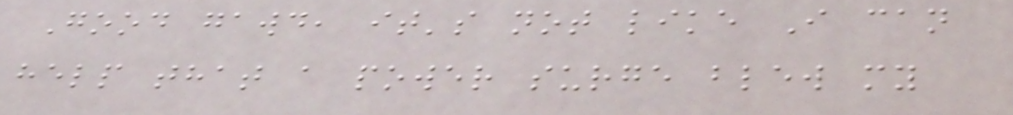Good gawd, it's not like I can
help that a power surge blew my
